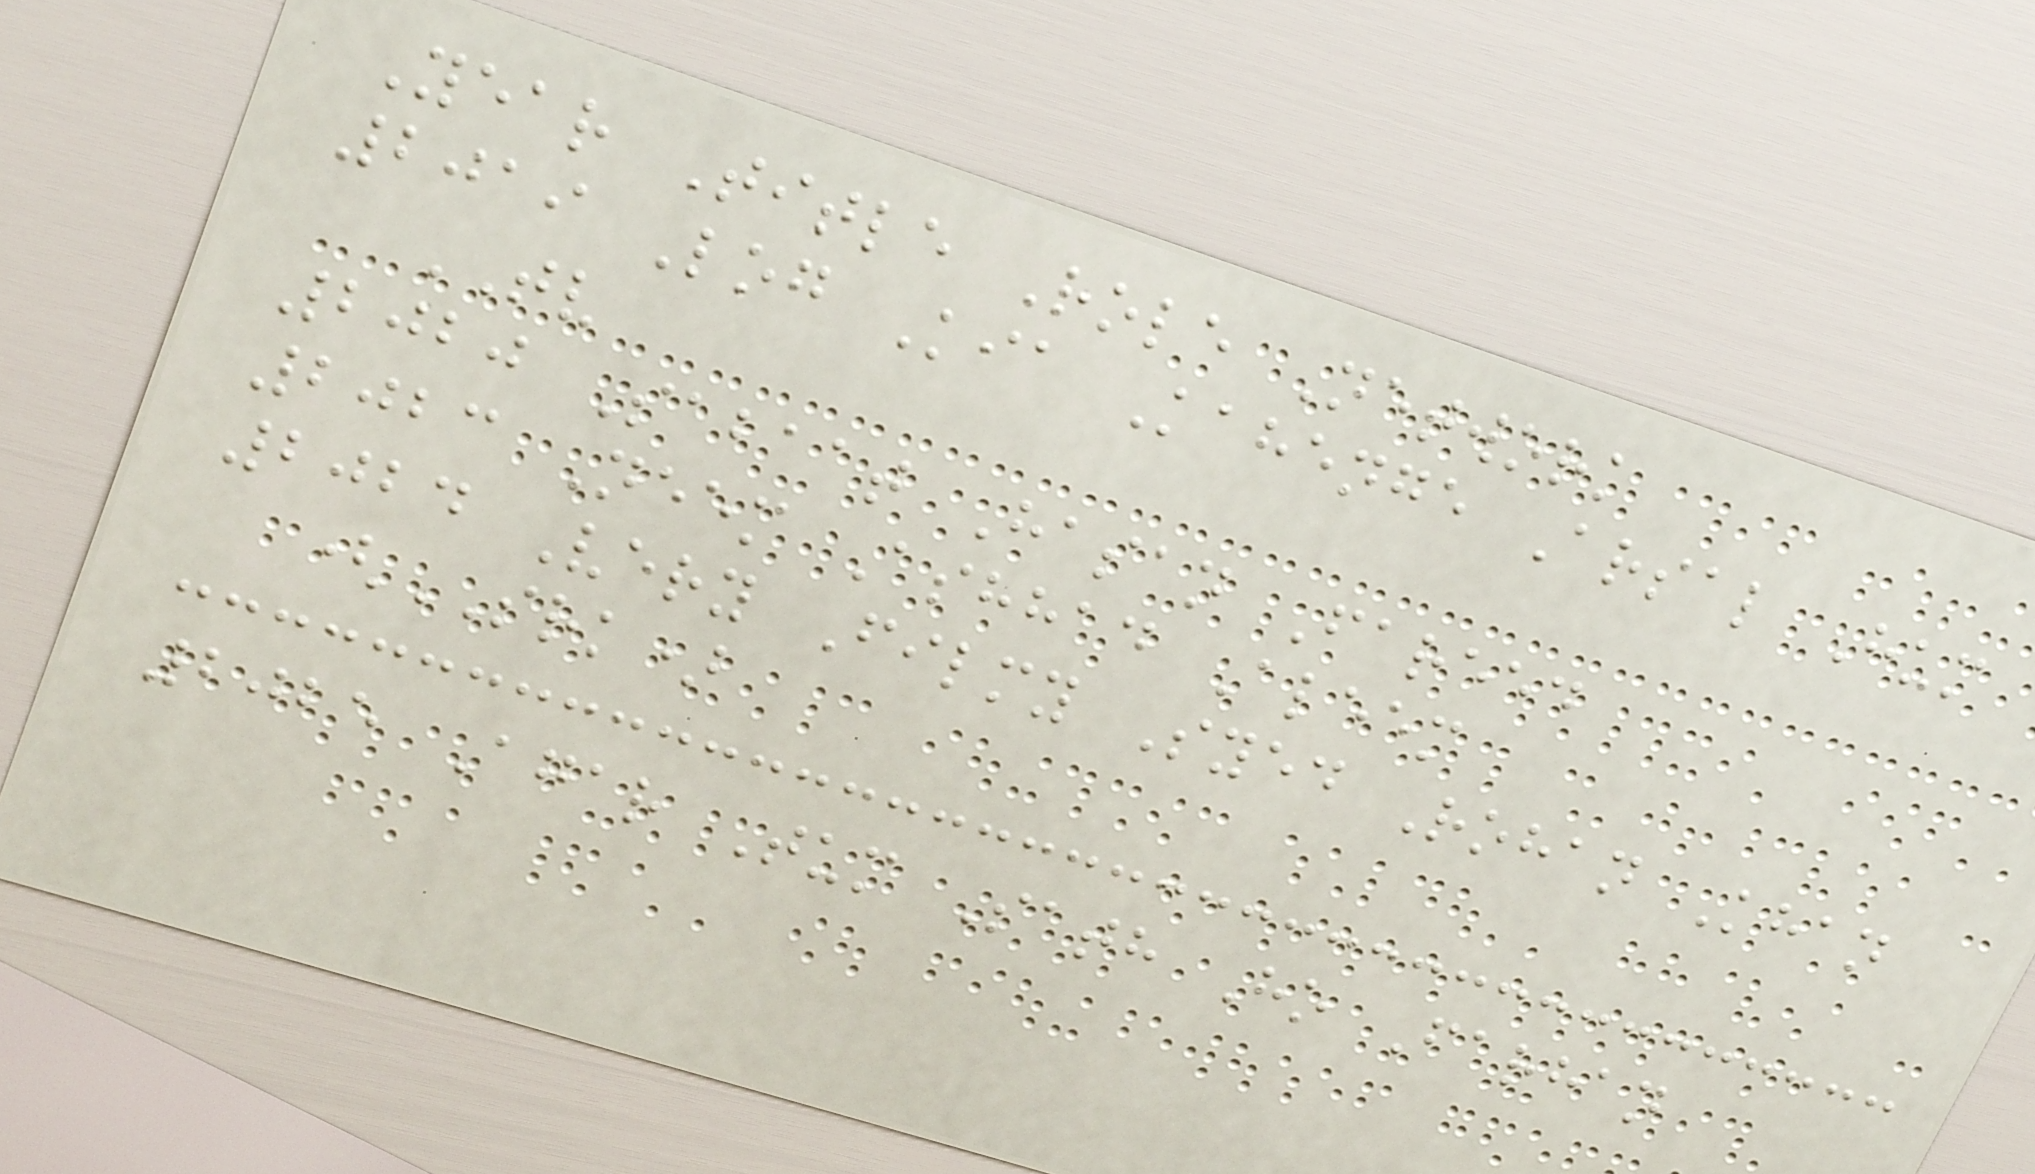Year Title Role Network
2019 Log Kia Kahenge Arsal Hum
TV
2020 Sabaat Hasan Fareed
2023 Neem Ashhad Aleem
2024 Very Filmy Syed Rohan Khan
(SRK)
2025 Agar Tum Sath Ho Farhan
